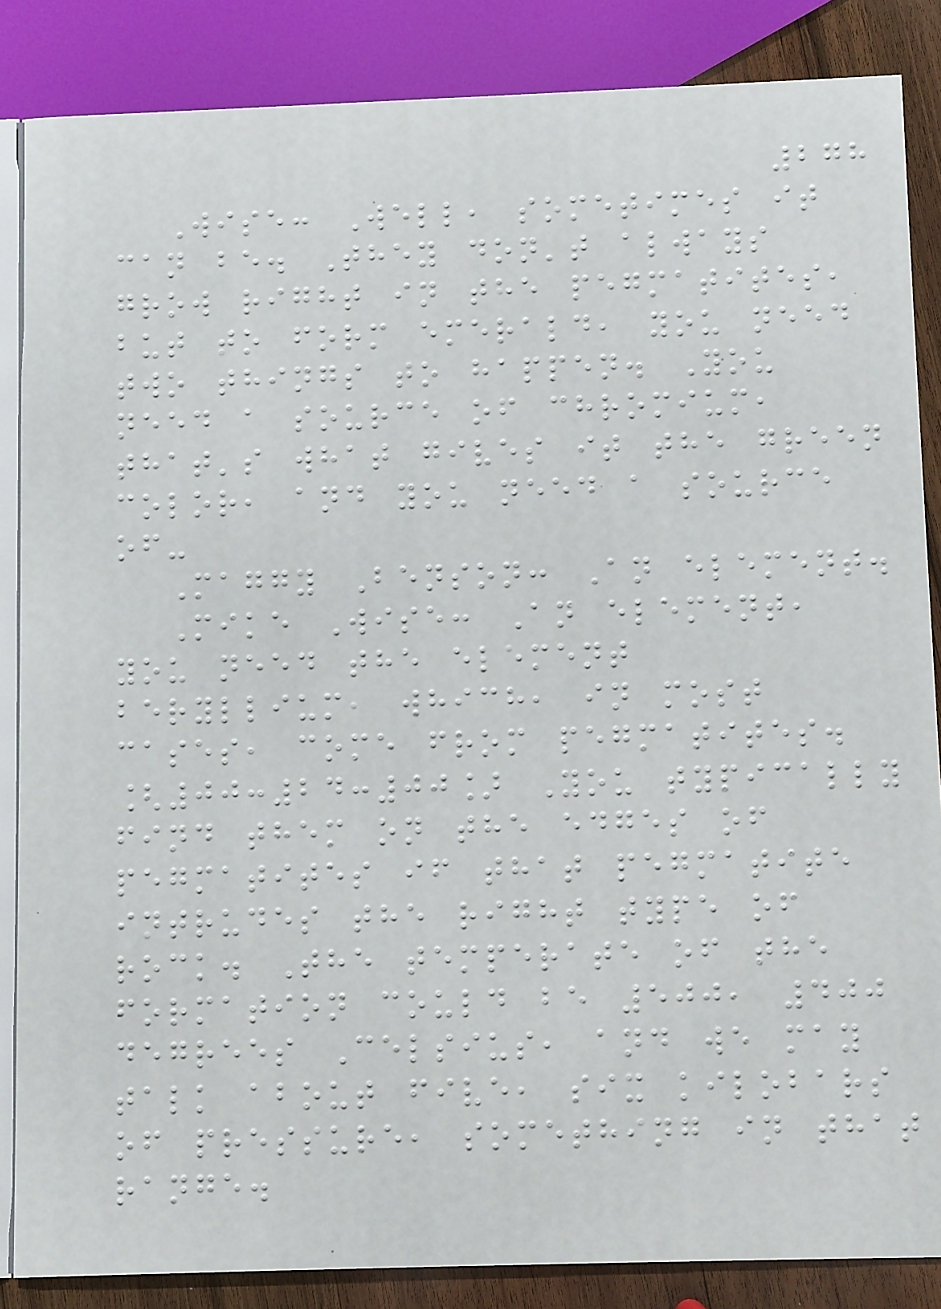278
Wise: Well, sometimes it
can be. They don't always
grow right in the pegmatites,
but to form emerald, you need
two things to happen. You
need a source of chromium,
that's what gives it the green
color, and you need a source
of-
Maggy Benson: An element.
Mike Wise: An element,
you need the element
beryllium, which, in most
cases, come from pegmatites.
[00:24:00] You typically
find them on the edges of
pegmatites if that pegmatite
intrudes the right type of
rock. The temperate of the
formation could be 500, 400
degrees Celsius, and we may
talk about five, six kilobars
of pressure, something in that
range.
